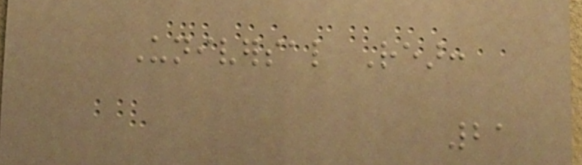Universal Rear:
21
